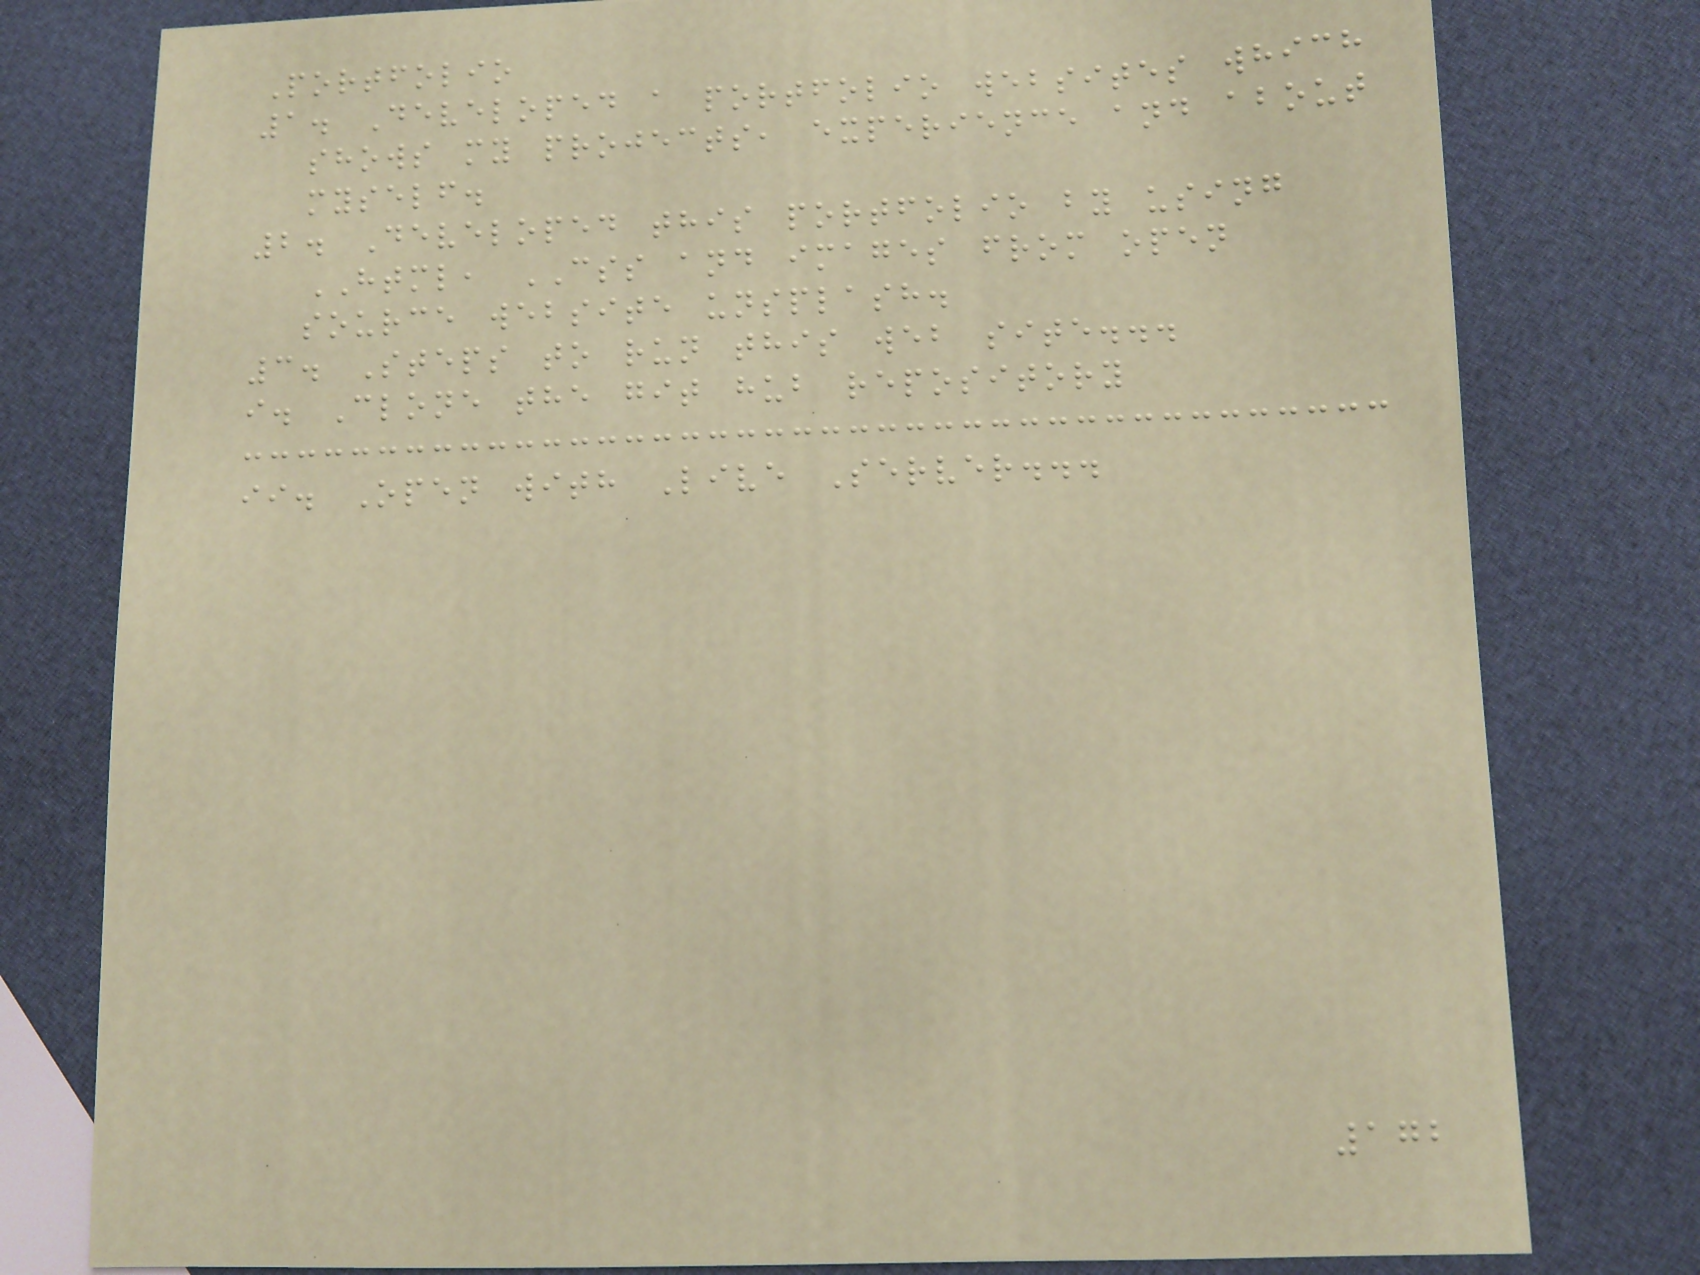Portfolio
1. Developed a portfolio websites which
shows my projects, experience and about
myself.
2. Developed this portfolio by using
HTML, CSS and images from open
source website unsplash.
3. Steps to run this web site...
i. Clone the git hub repository
ii. Open with Live Server...
172
